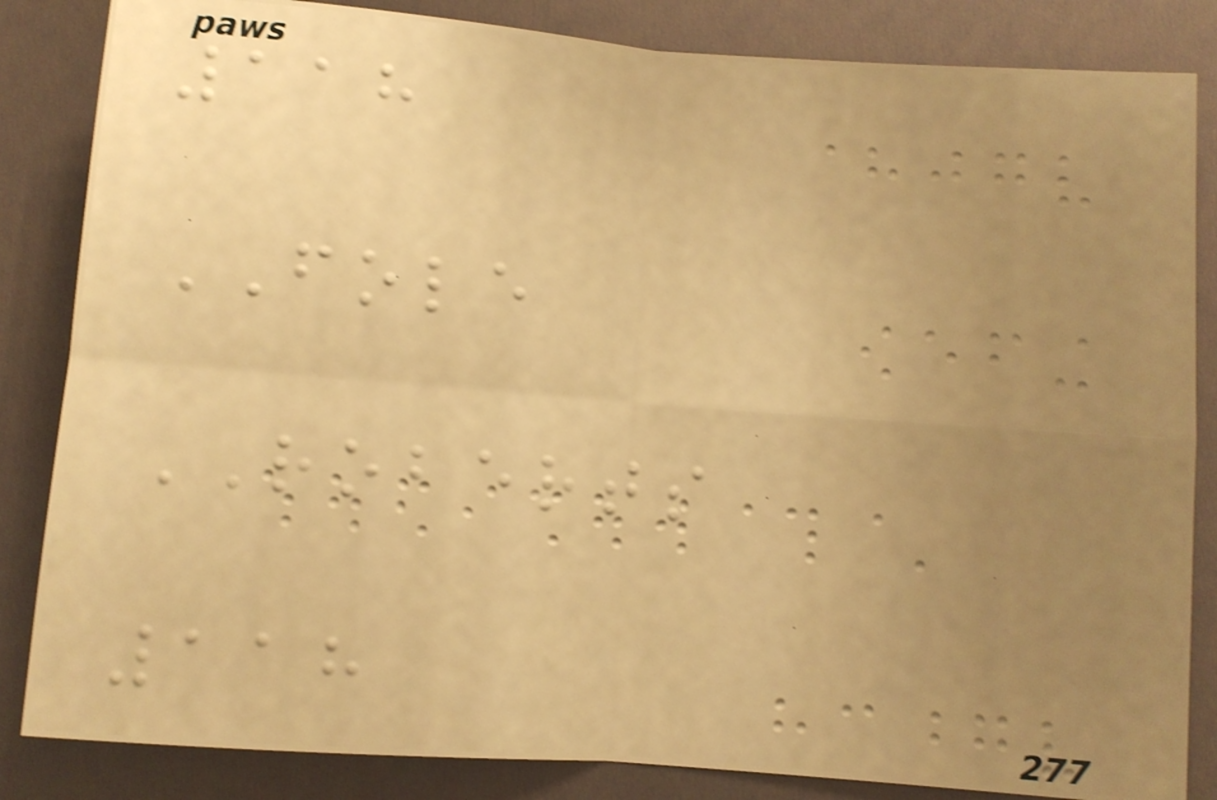118
FOLE
ROBERTS
118
